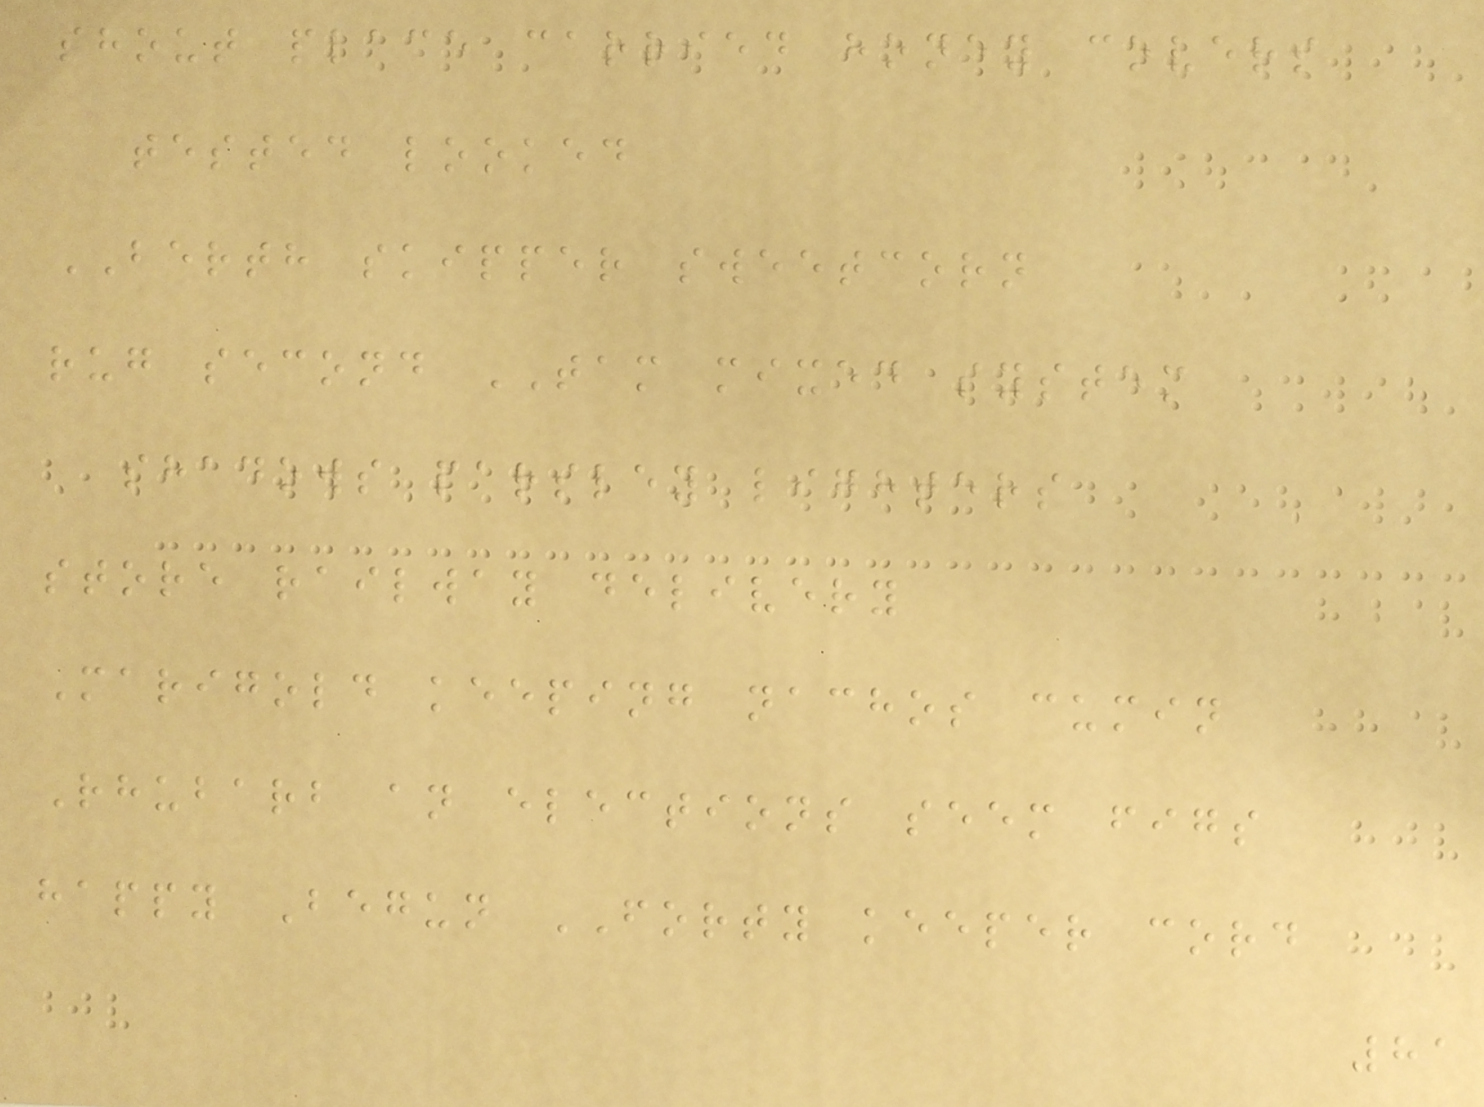shout place carried honey covers
tested looked
BERTH skipper sweetcorn
rug second TAM mixed system
shadows parsley lighters
store railway delivery
Marigold keeping nachos cumin
Rhubarb an elections seem figs
happy Begun FORTY keeper cord
81
